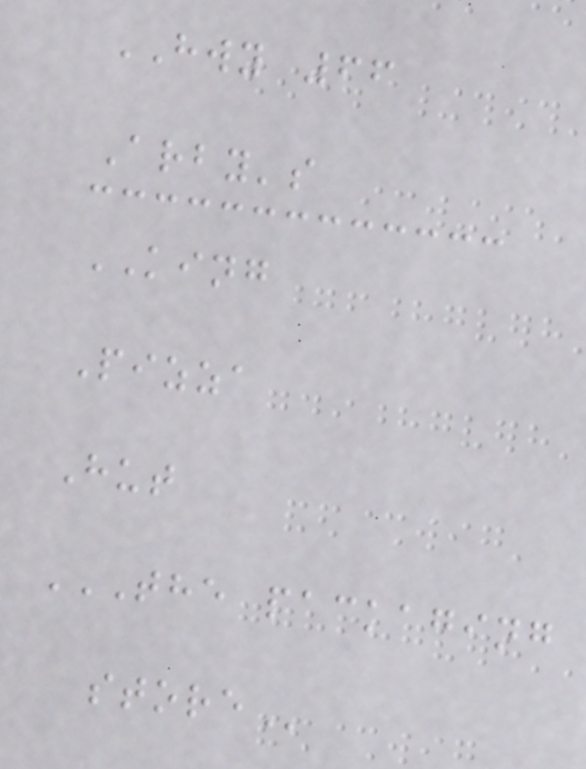HWY 66
Arby's
KING
Pizza
Hut
THE PACKAGING
STORE
